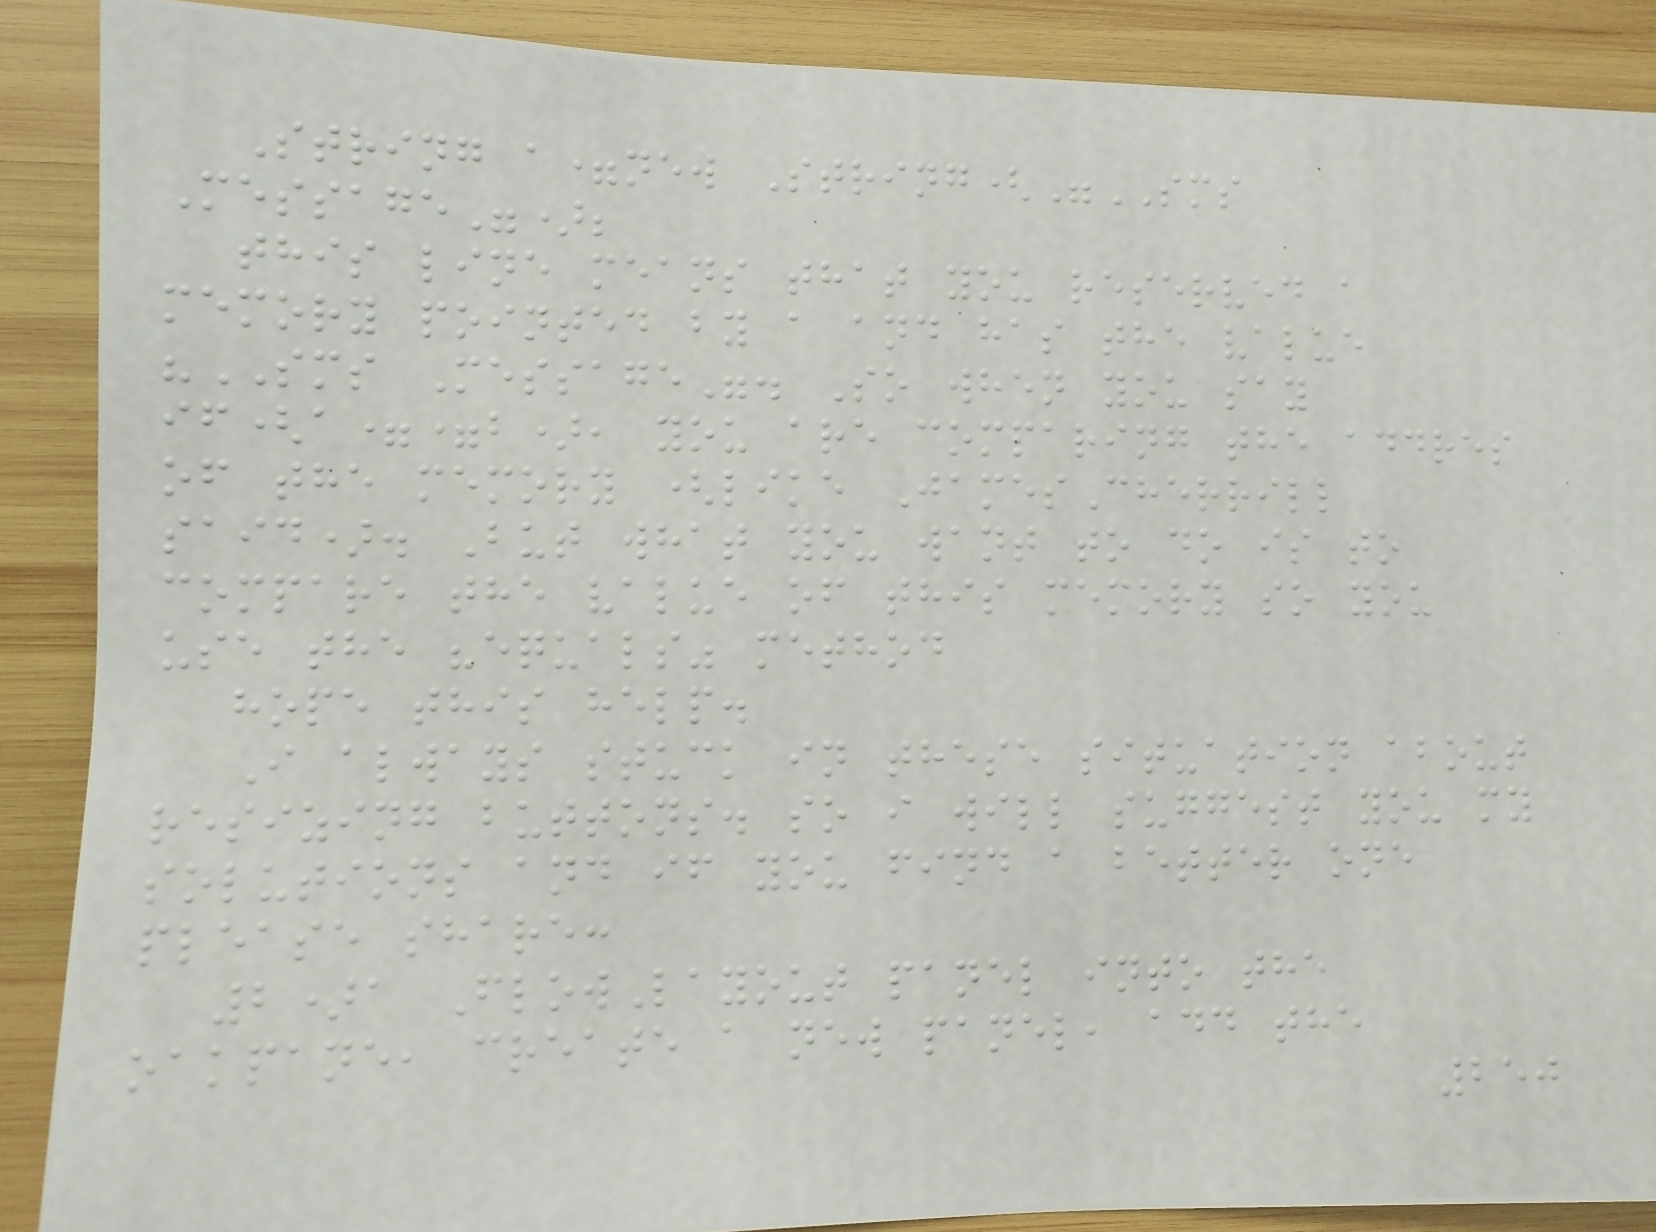String a=new String("SMS
Message");
this line means that you reserved a
memory pointed by a and has the value
"SMS Message". So when you say
if(a==b), you are comparing the addres
of the memory (like JamesCherrill
said). But what you want to do is to
compare the value of this memory so you
use the "equals" method
hope this help.
I always stuck in these situation about
resizing buttons. so i will suggest you my
solutions and if you find a better one
please share:
2)a FlowLayout panel into the
oakpane, create a new panel, add the
250
